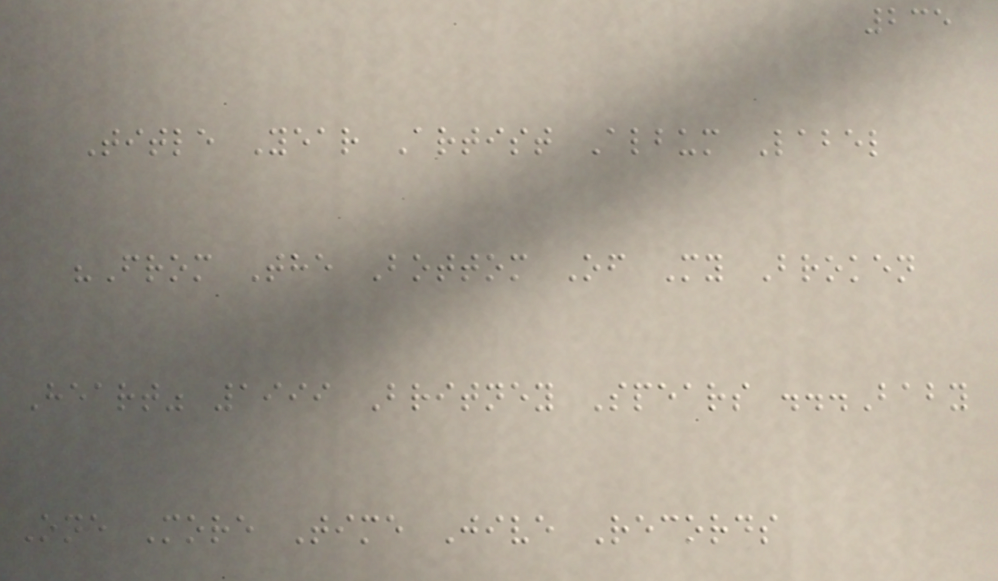235
Title Year Artist Album Label
"From The Bottom Of My Broken
Heart" 1999 Britney Spears ...Baby
One More Time Jive Records
